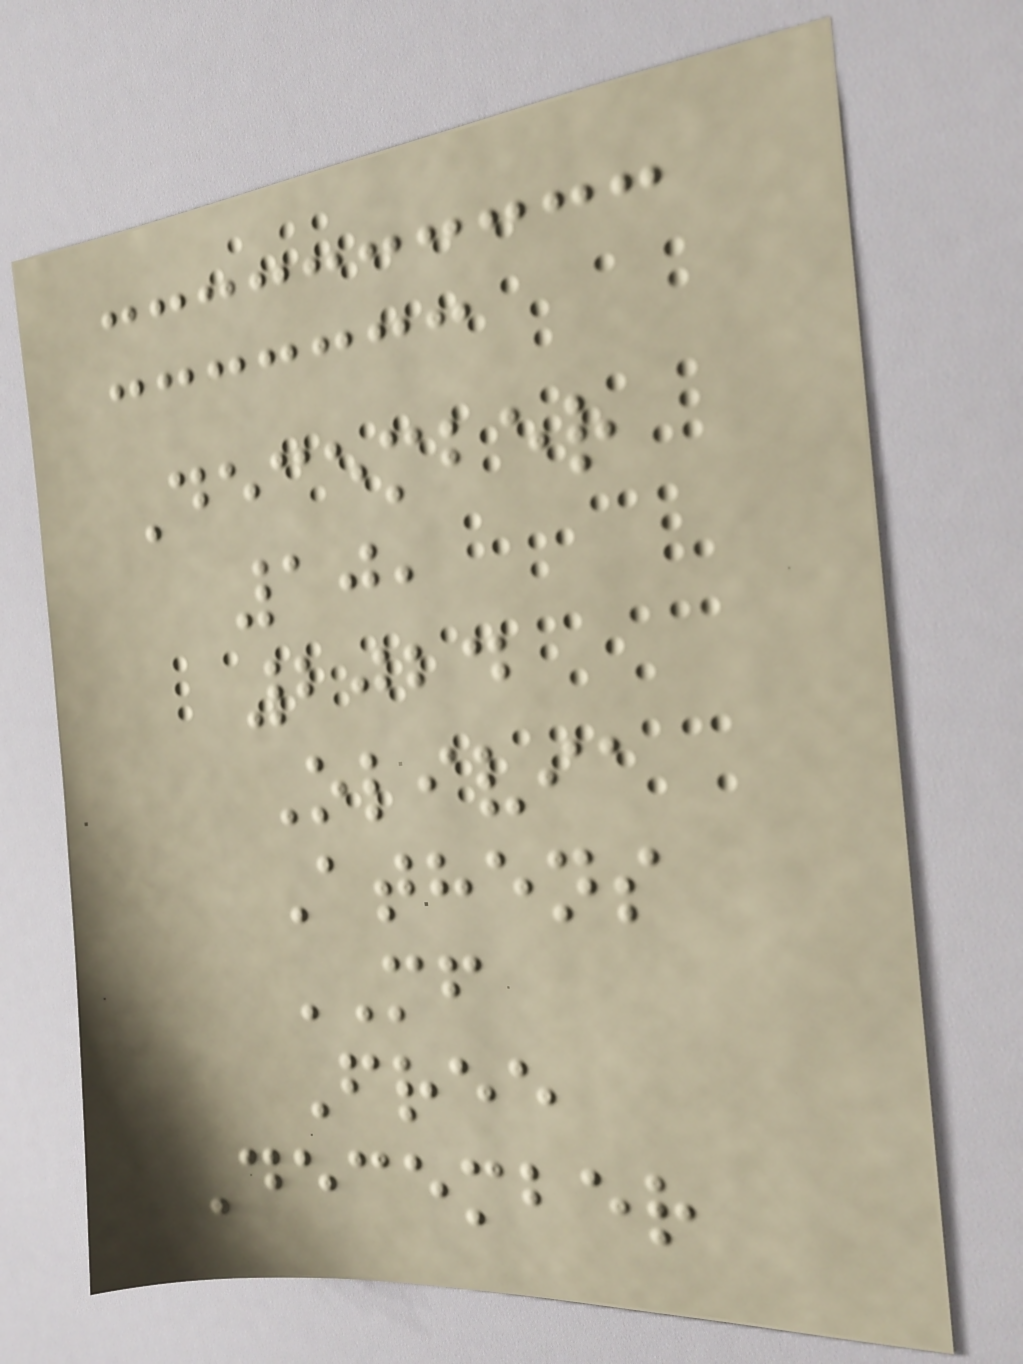December
10,
2024
Olivia
Athens
MF
Free
December
